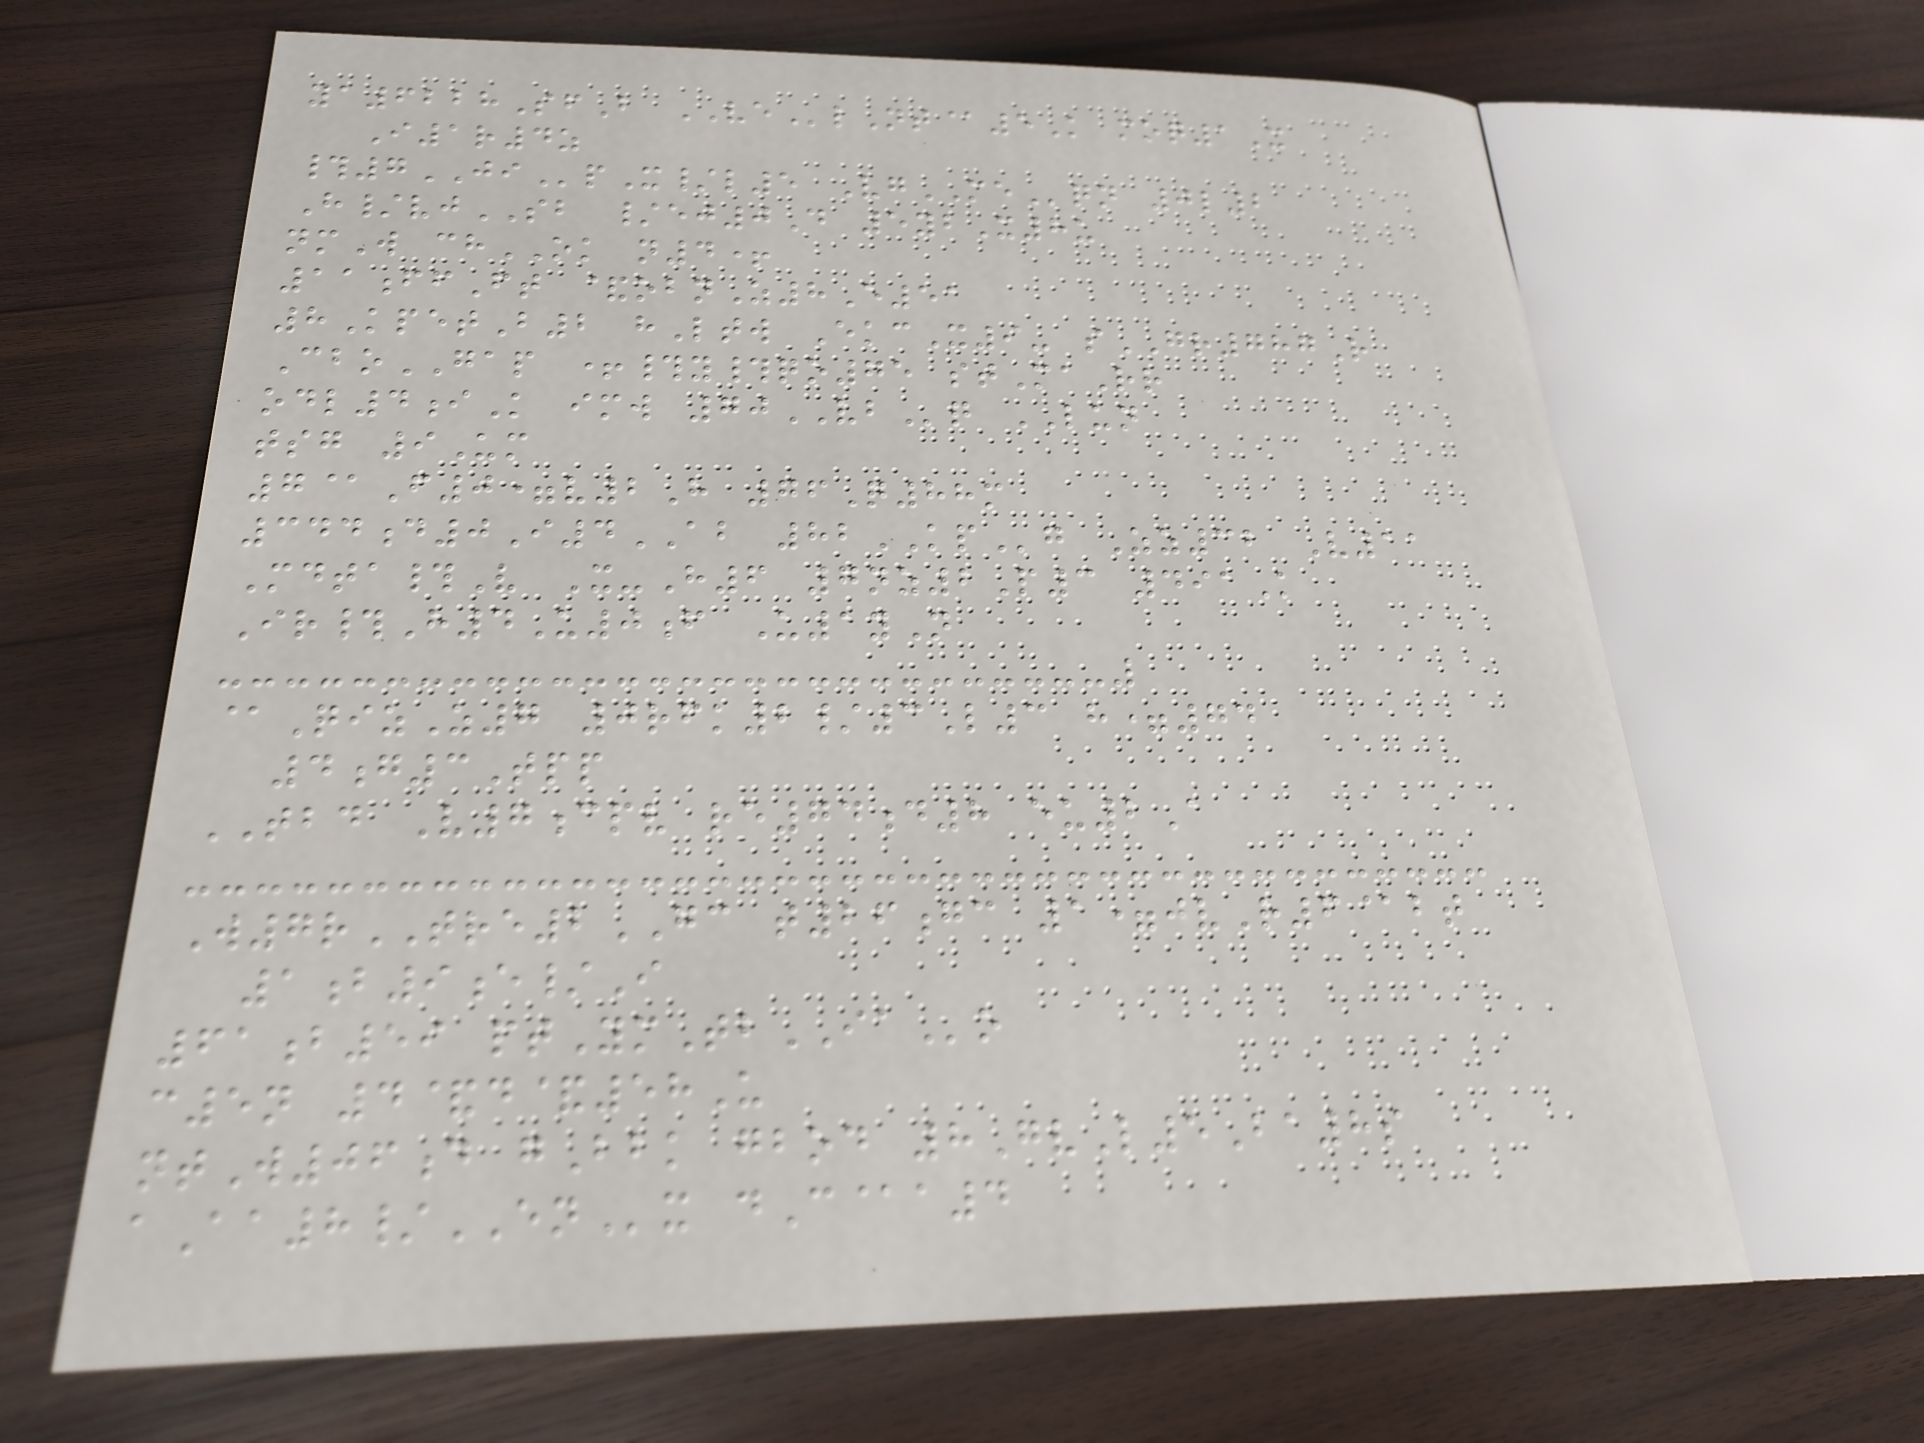ya6228SfB VElNt@5K moq1X
I1r4z
#7JIpX/l5 VgMEqn 0l2
H/vjSB /ej0D 5ybX8u
nmW chOK n4+
11ffFt &obnZ8E51
8KpetB2 hLtw EkcX9- sGR787R
CboGAP +#y#qo75 stMaRr
odl4iK imw 70VBq LUN
tsg 9Um
7@F0=v2H 76Q88m
344d0I4AB 82KPg Zz32 V11
Mdta#V X-H6 7nz2P3 491K
Ir#H4U0f U1yN
@QizZ7 0rfk2/3L3 h=74
4g3Tpp
TBD V7cpv re74d8 eu2A
W7rTRE2GC t26gc 1=jvR6@bt
1b9e/I
61b59 ptYmTbIAo
c5n 4&d&58U
ntW06d gBbk gbod 8GvL5Ba8s
aAa8/ENx dC@a4
